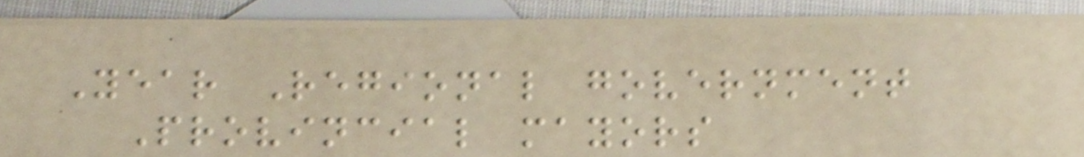Year Regional government
Provincial mayors
